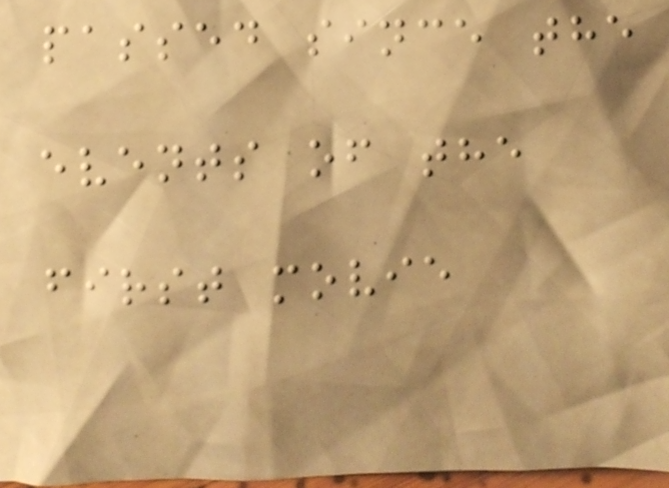passed since the
events of the
first movie
